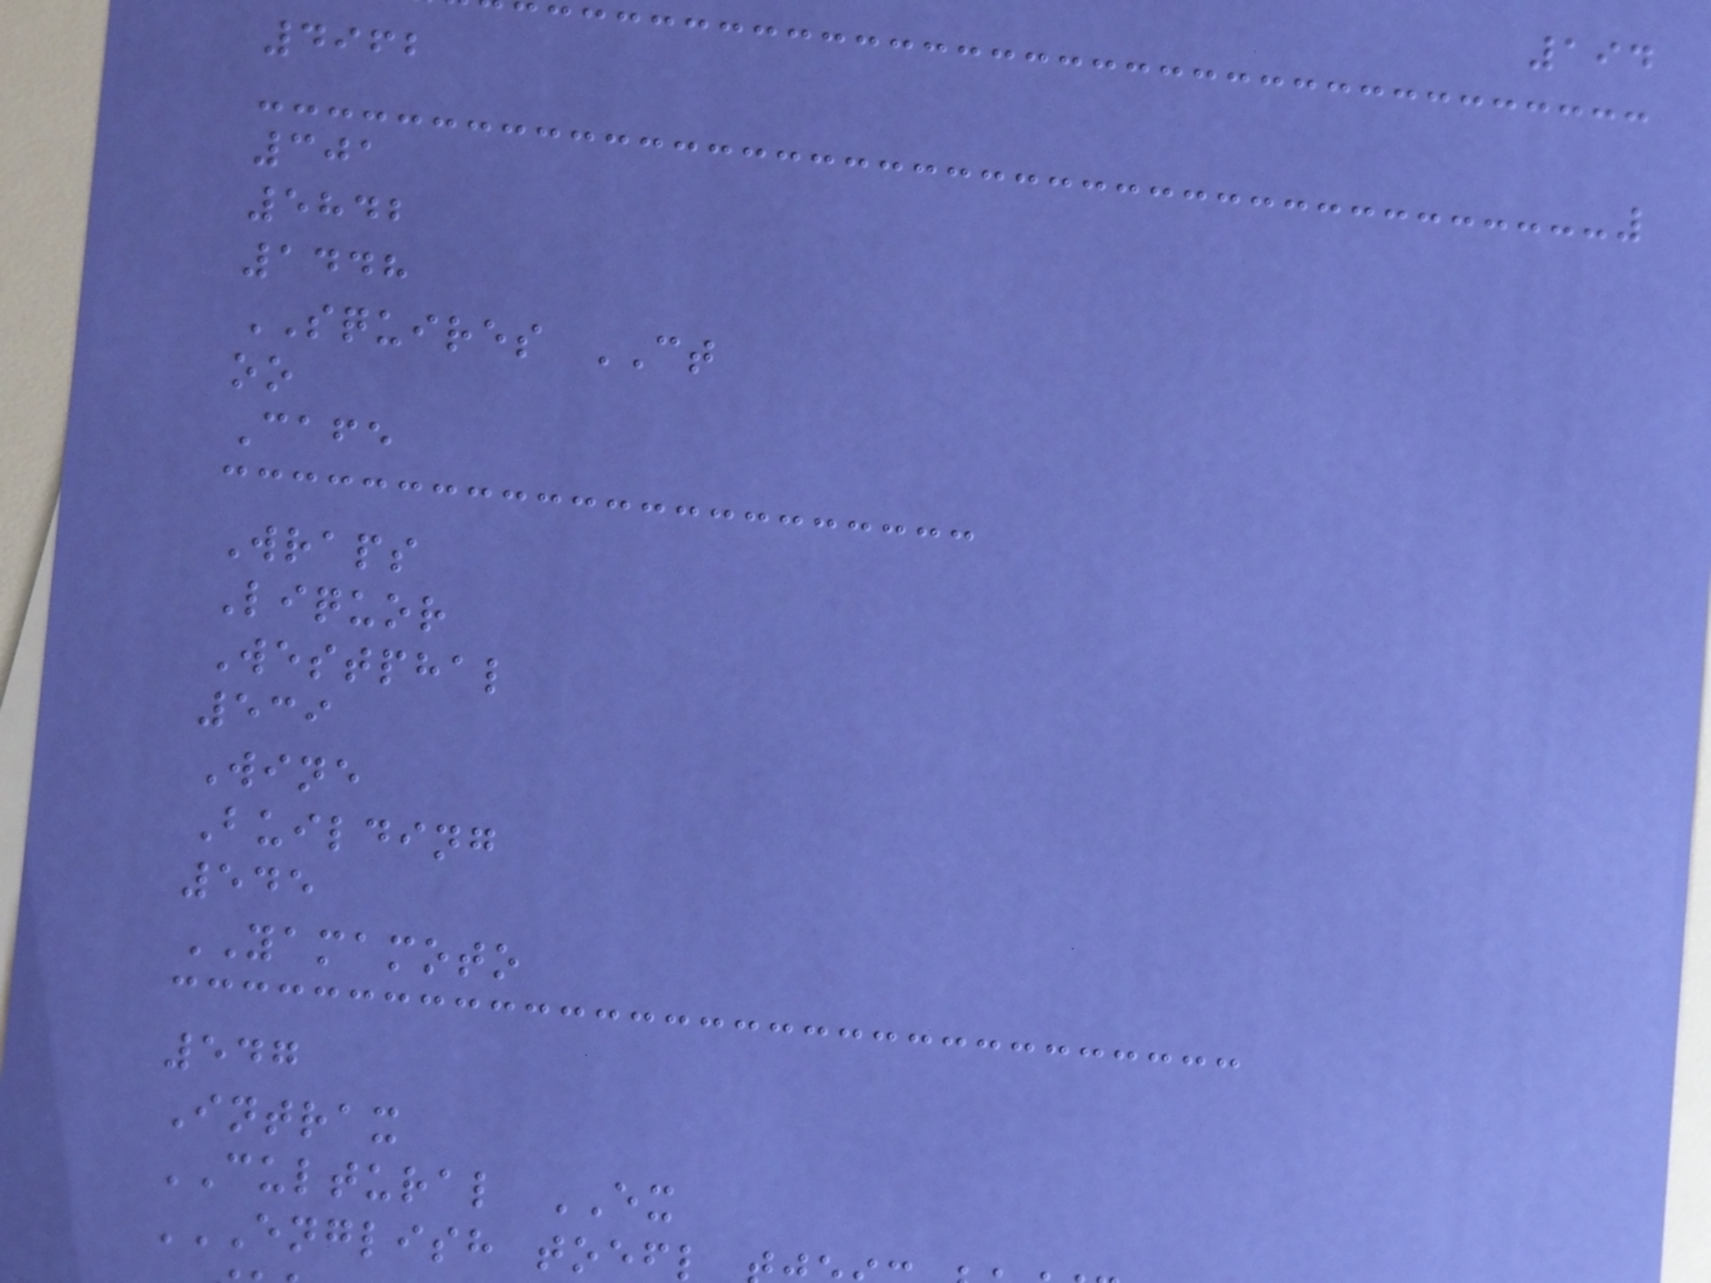194
4962
301
5842
1448
SQUIRES CT
oo
Cafe
Wraps
Liquor
Westphal
539
Wine
Building
545
YAMAMOTO
547
Intrax
CULTURAL EX
